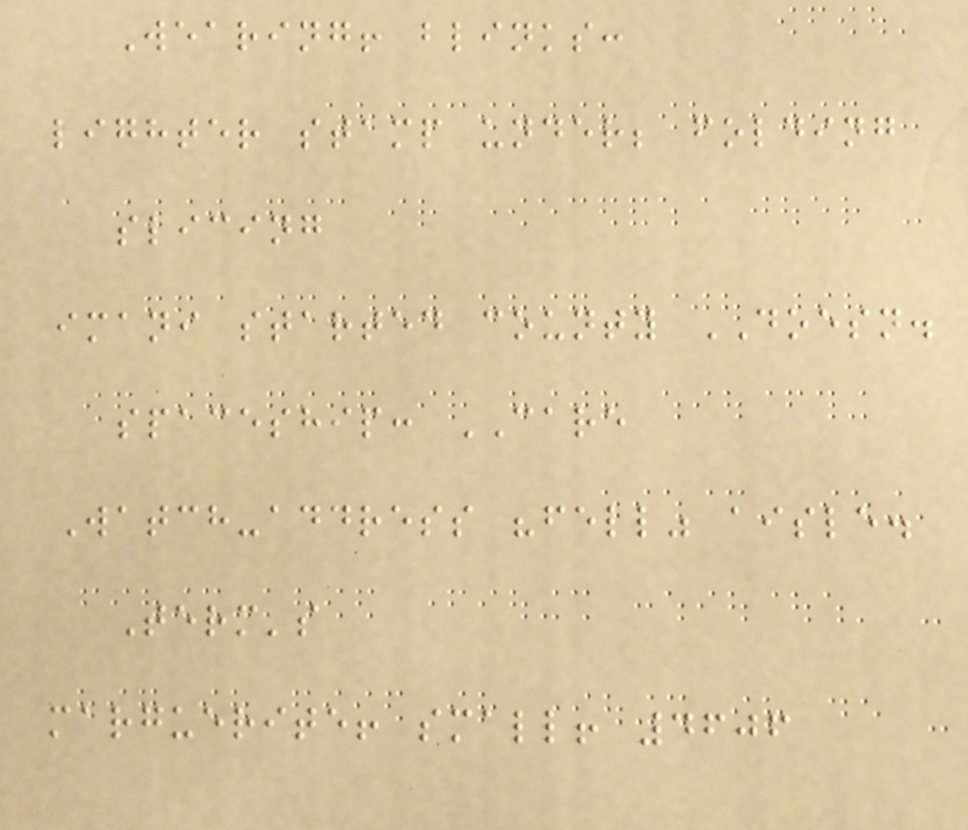Wearing! blinks:
lighter stamp under; folding
slicing
imani started county DOESN.
spaceship: CARE
Watch-address "fell" aisle.
Term's
marguerite! small! 4606
